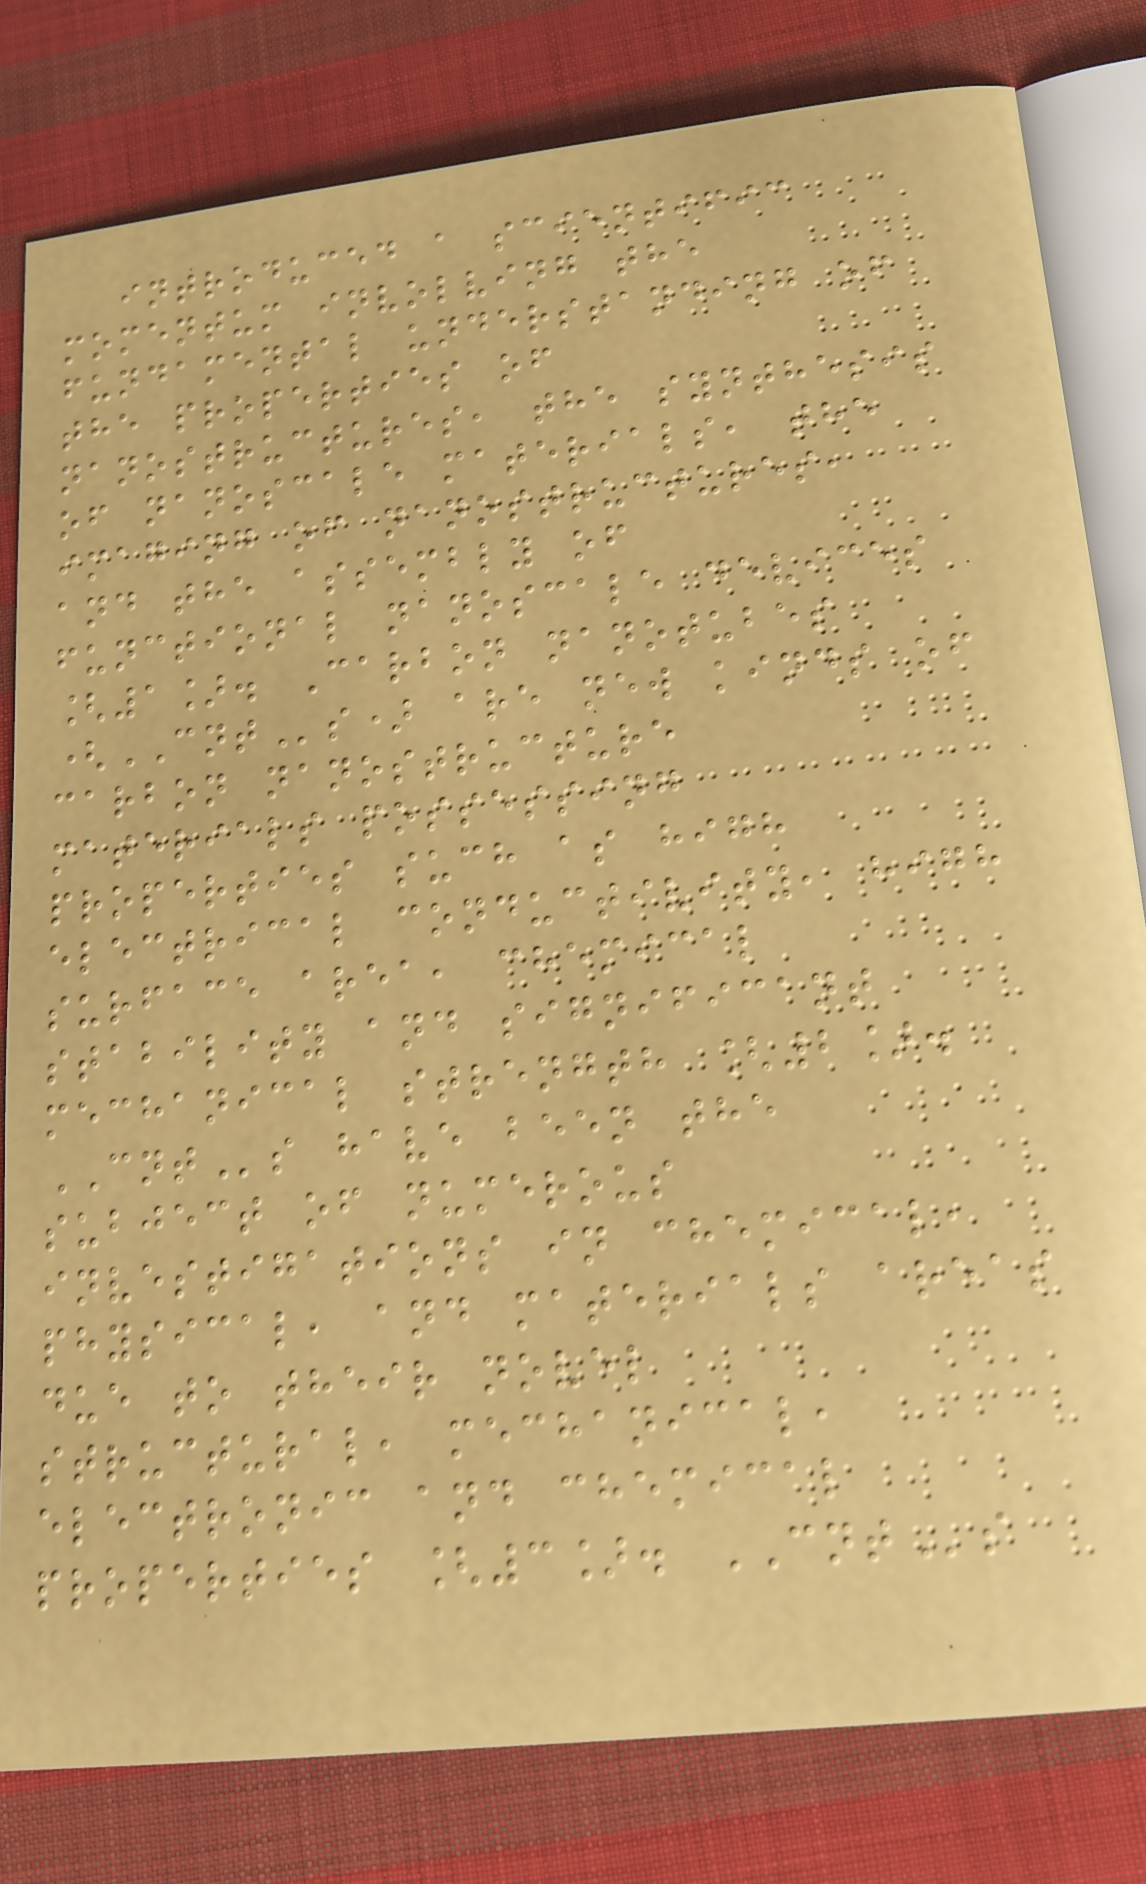introduced a scientific
momentum involving the
fundamental understanding of
the properties of
nanostructures, the synthesis
of nanoscale materials, the
imaging of nanostructures,
and the assembly of
functional nanoscale devices
[1]. Carbon nanotubes
(CNTs) are new kinds of
carbon nanostructure
materials possessing
properties such as high
electrical conductivity, high
surface area, chemical
stability and significant
mechanical strength [2].
CNTs have been the
subject of numerous
investigations in chemical,
physical, and materials areas
due to their novel
structural, mechanical,
electronic and chemical
properties [3]. CNTs
